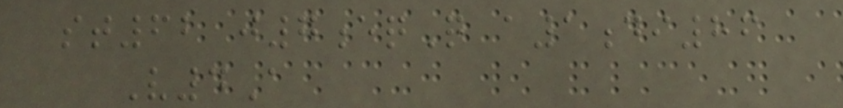st62 j7eqQ a1di86
V4A
